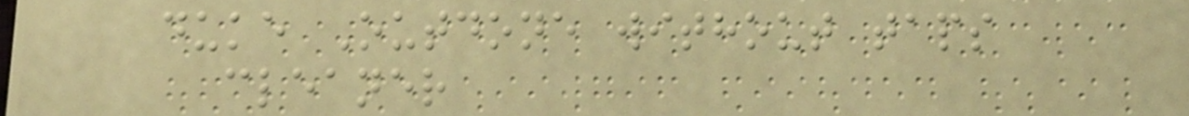duke Outdone without taps
cleaner
